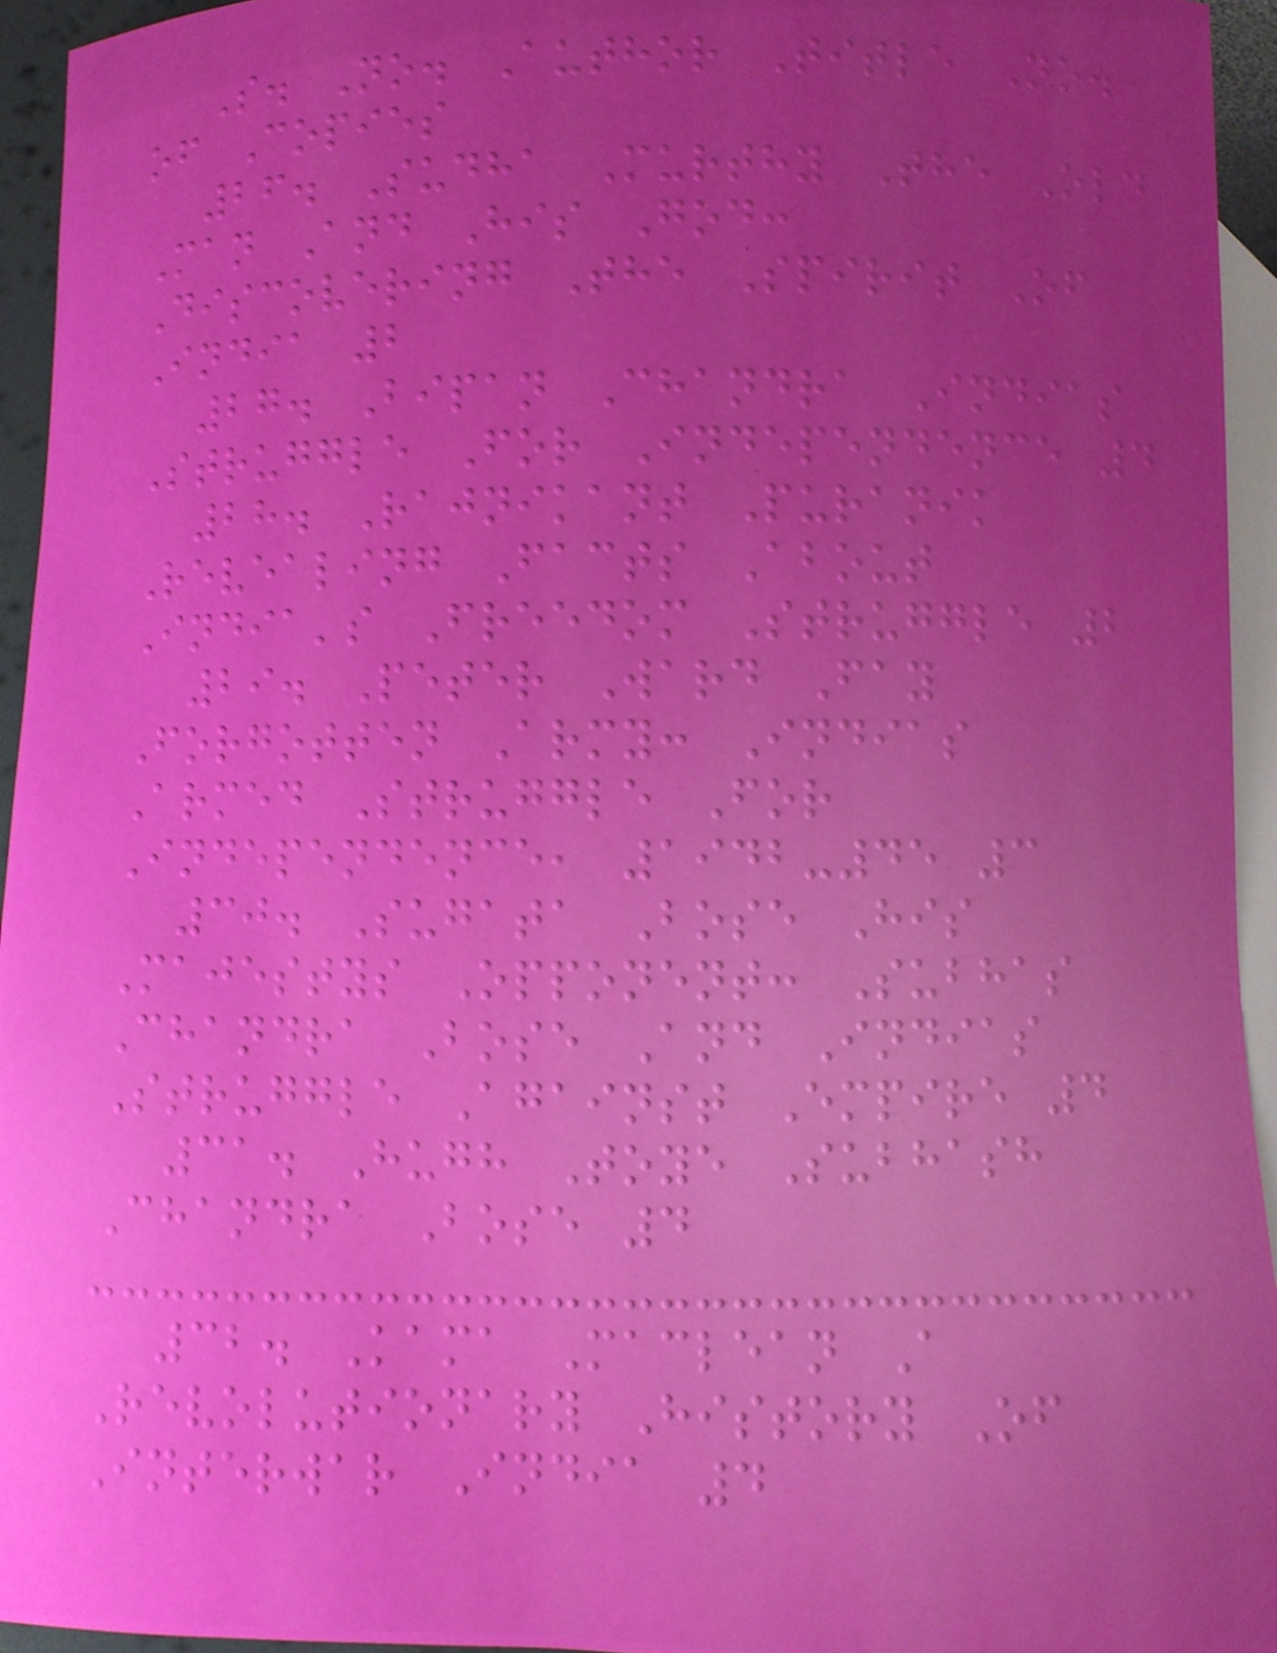S. No. Author Title No.
of Copies
26. Sudha Murthy The Old
Man And His God:
Discovering The Spirit Of
India 2
27. Bipan Chandra Indias
Struggle For Independence 4
28. Rajnikant Puranik
Revealing Facts About
India's Freedom Struggle 2
29. Peter Ward Fay
Forgotten Army: Indias
Armed Struggle For
Independence, 1942-45 3
30. Sugata Bose His
Majestys Opponent: Subhas
Chandra Bose And Indias
Struggle Against Empire 4
31. Hugh Toye Subhash
Chandra Bose 4
32. Kama Maclean A
Revolutionary History Of
Interwar India 4
